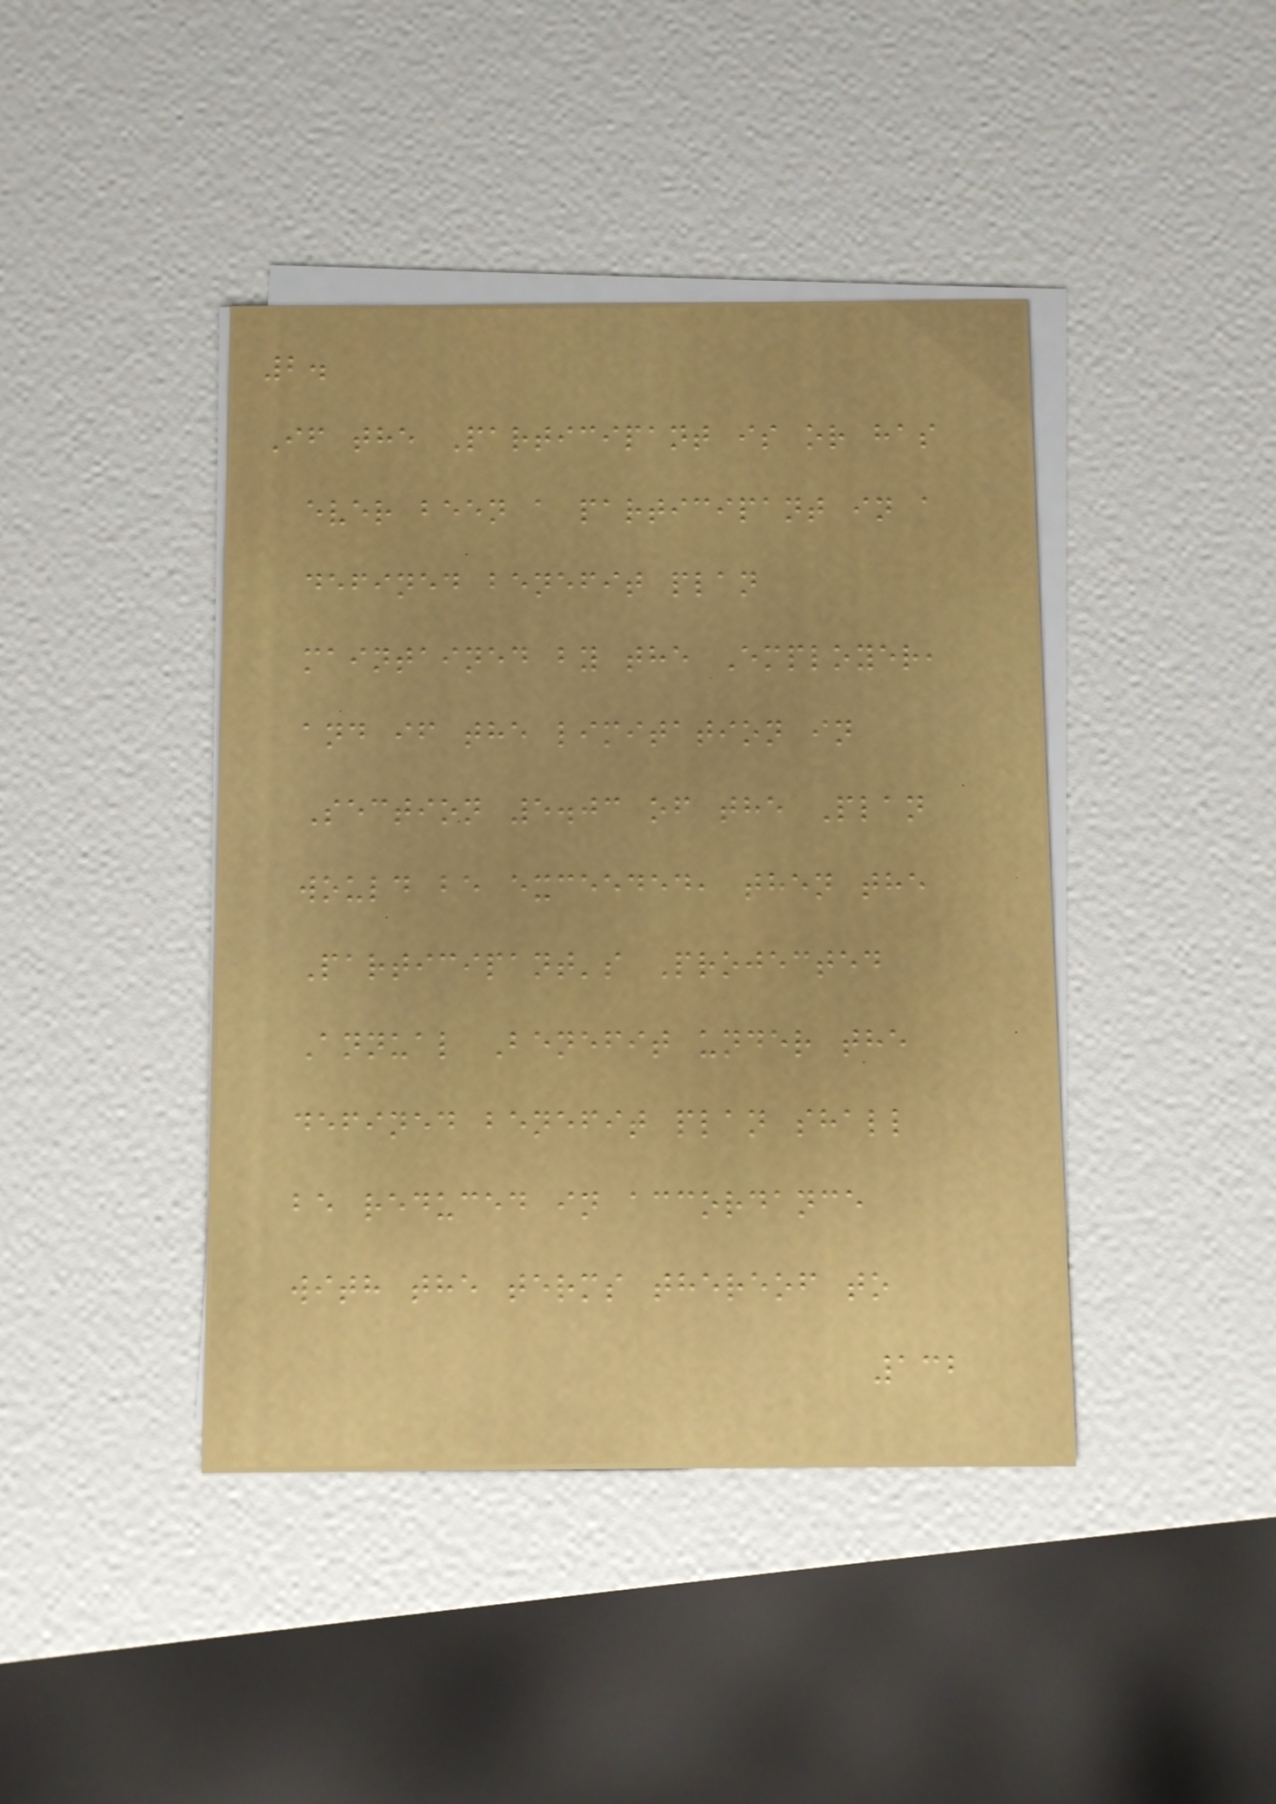2.
If the Participant is or has
ever been a participant in a
defined benefit plan
maintained by the Employer,
and if the limitation in
Section 5.03 of the Plan
would be exceeded, then the
Participant's Projected
Annual Benefit under the
defined benefit plan shall
be reduced in accordance
with the terms thereof to
132
